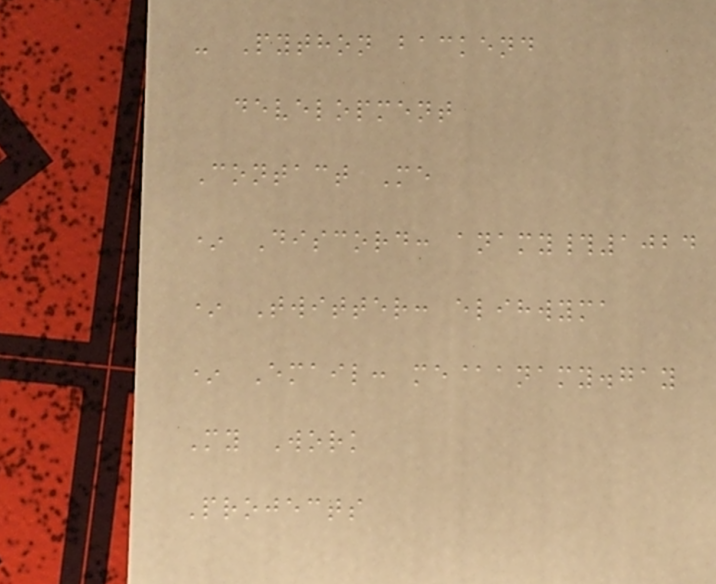- Python backend
development
Contact Me
* Discord: anamy#1024
* Twitter: elihwyma
* Email: me@anamy.gay
My Work
Projects
